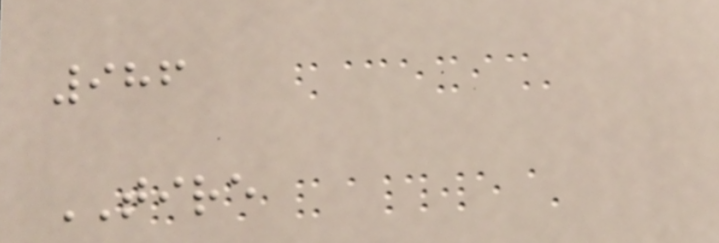986
TIRE
